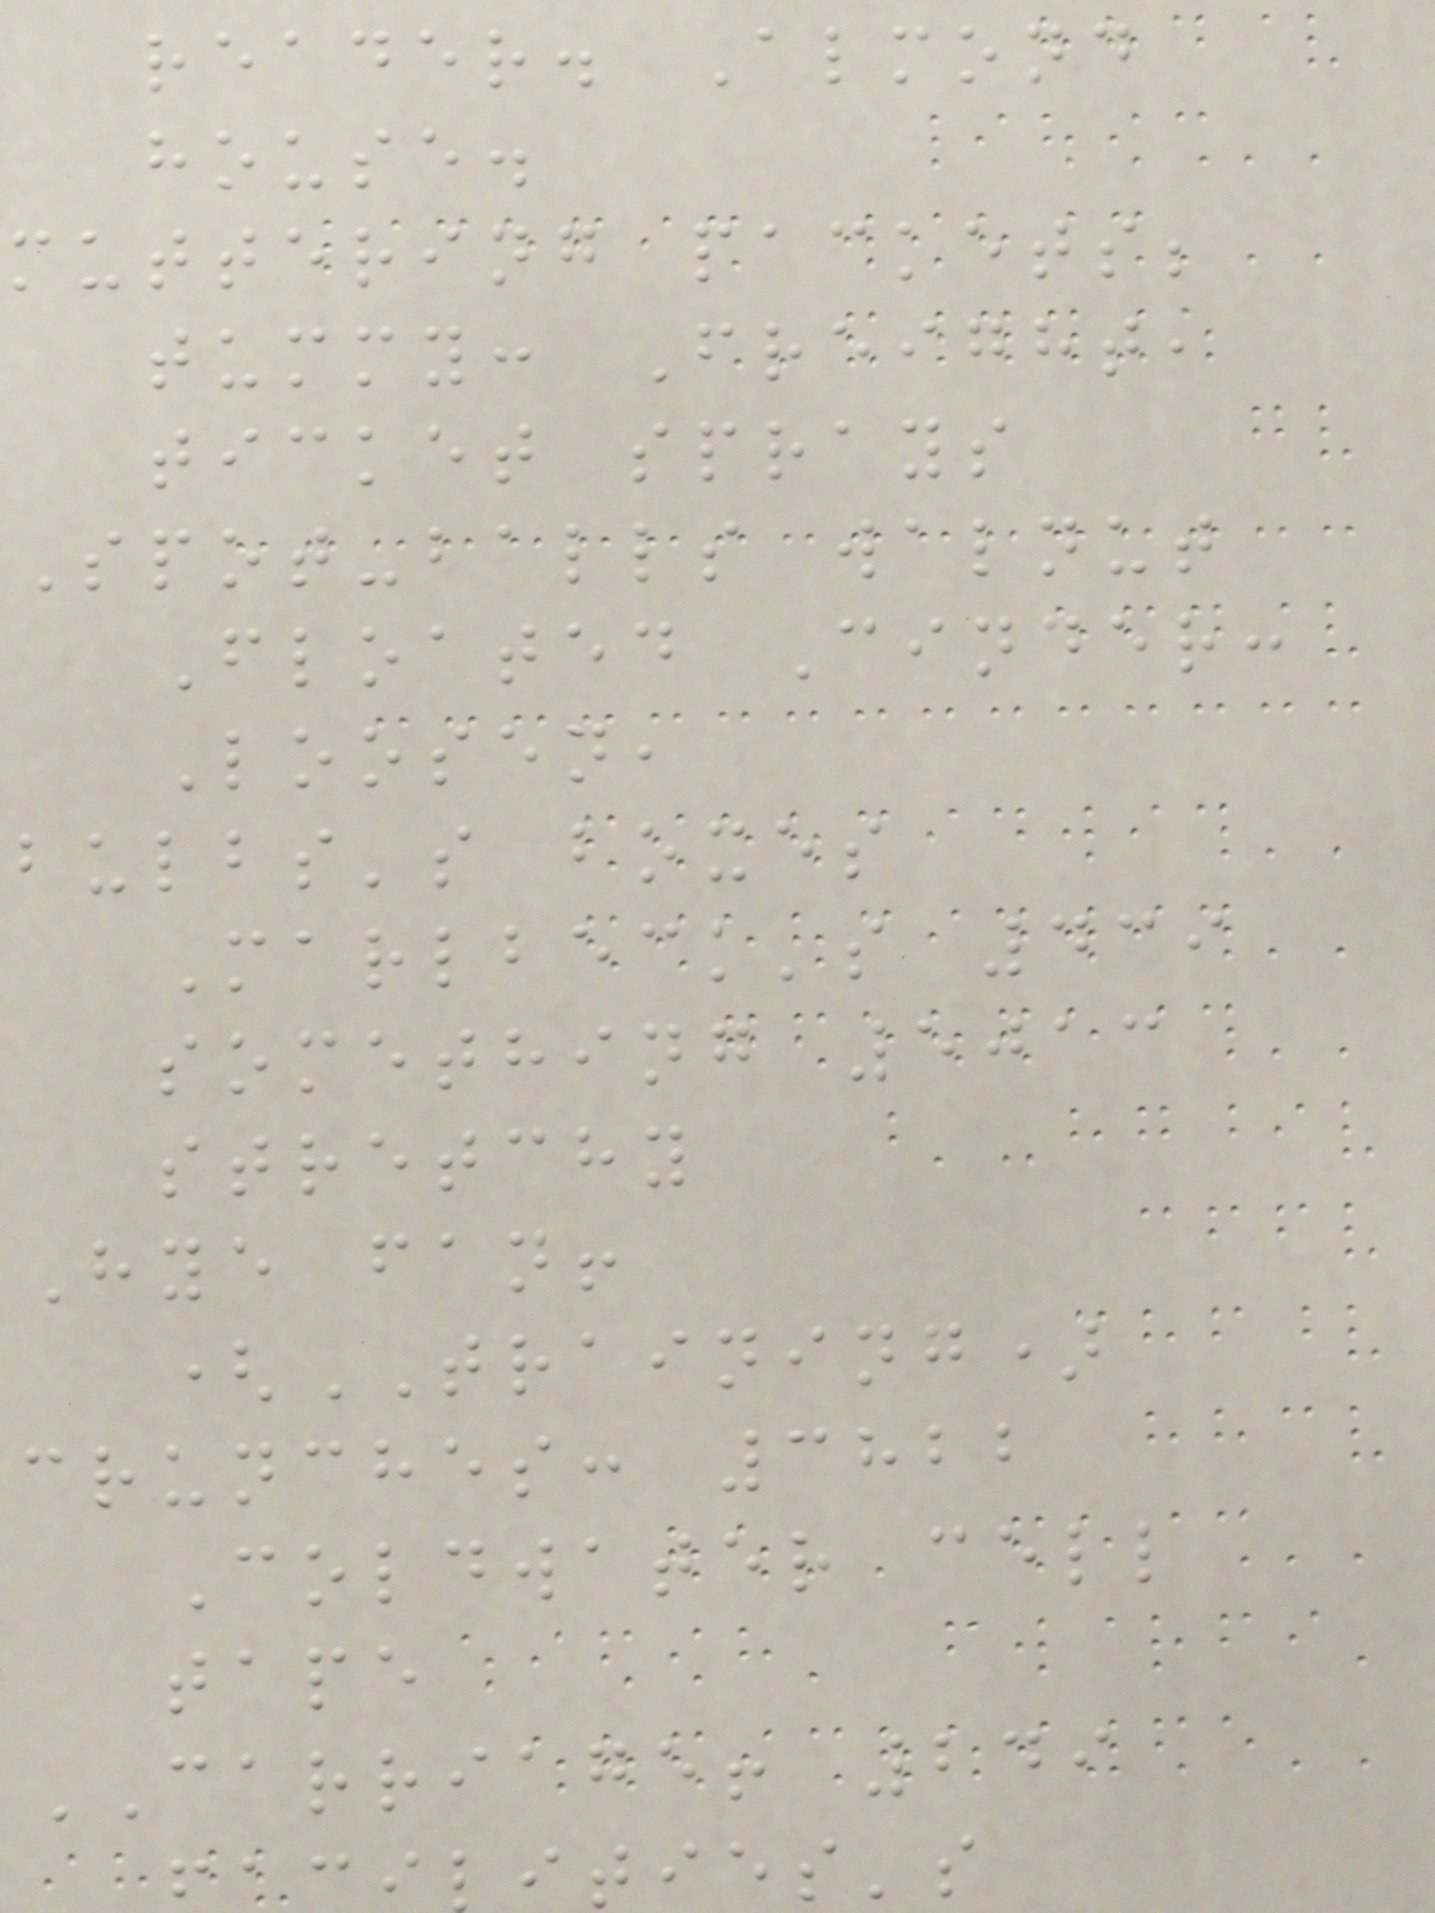reader. Almond
house.
muttering packets;
tummy: Freight,
ticket sprays
Spot-balls walnut
Floated Cinder:
Loosen,
bulbs's boxes
Marlbeck's 439
something 5013
stretchy
Hye fan!
(TRAINING)
crunches: 3822
Coldwater cell
tape
CARRIAGE! 249
ities's
